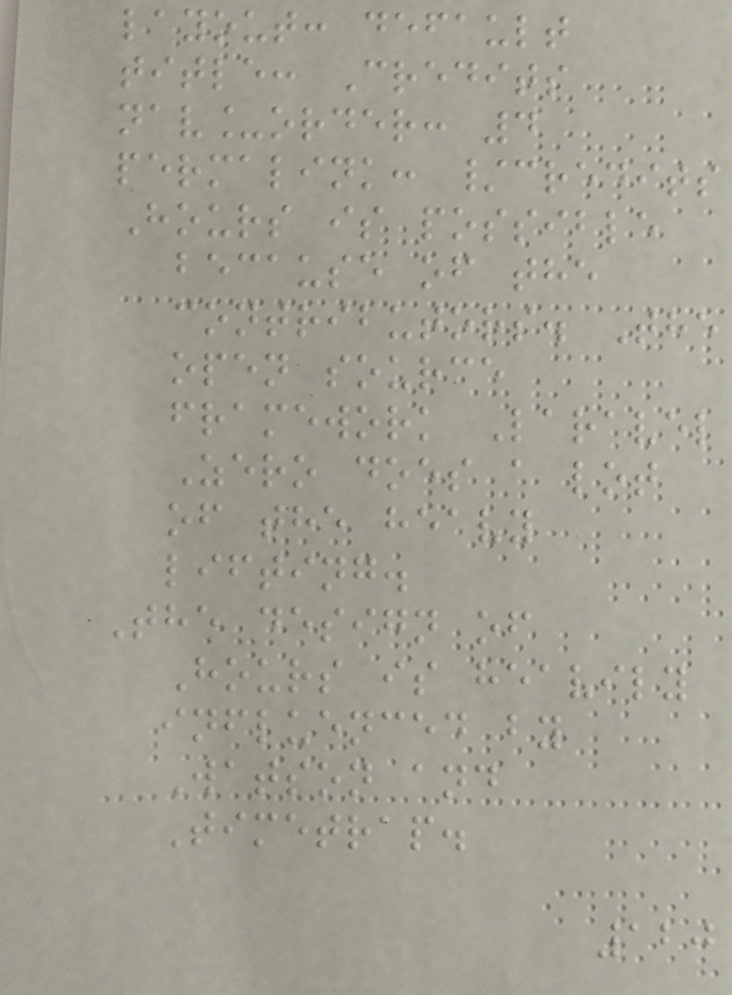layout: default
title: Credits
nav_order: 4
permalink: /credits
Hours is possible
because of the
contributors. The
open source
framework Laravel
Zero does a lot
of the heavy
lifting.
The design of
Hours is heavily
influenced by
Watson and
Timetrap.
120
